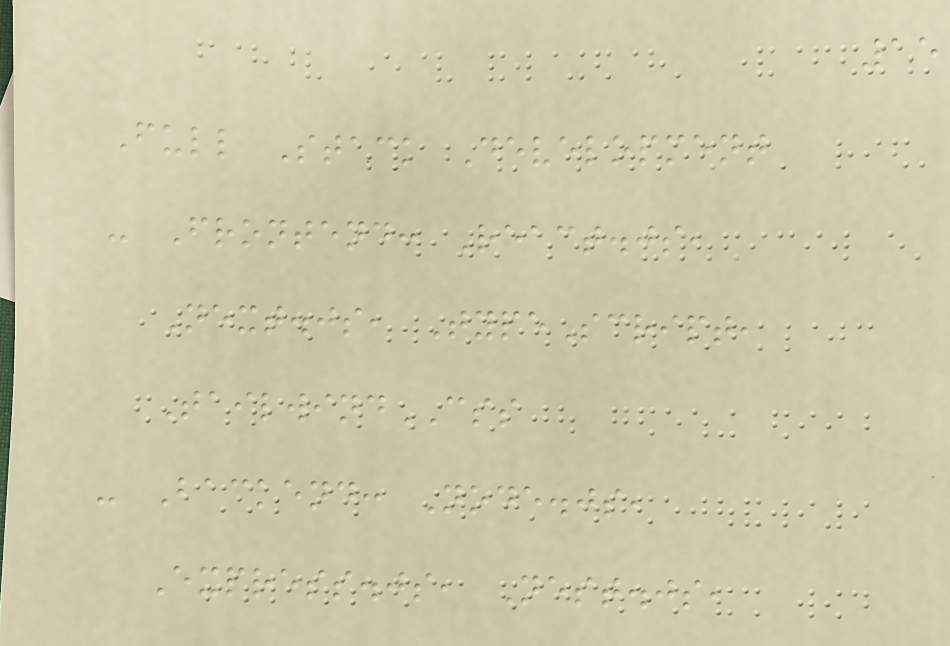15
Full Stack Development
- Frontend: React.js,
Next.js, TypeScript,
TailwindCSS
- Backend: Node.js,
Express.js, Nest.js,
